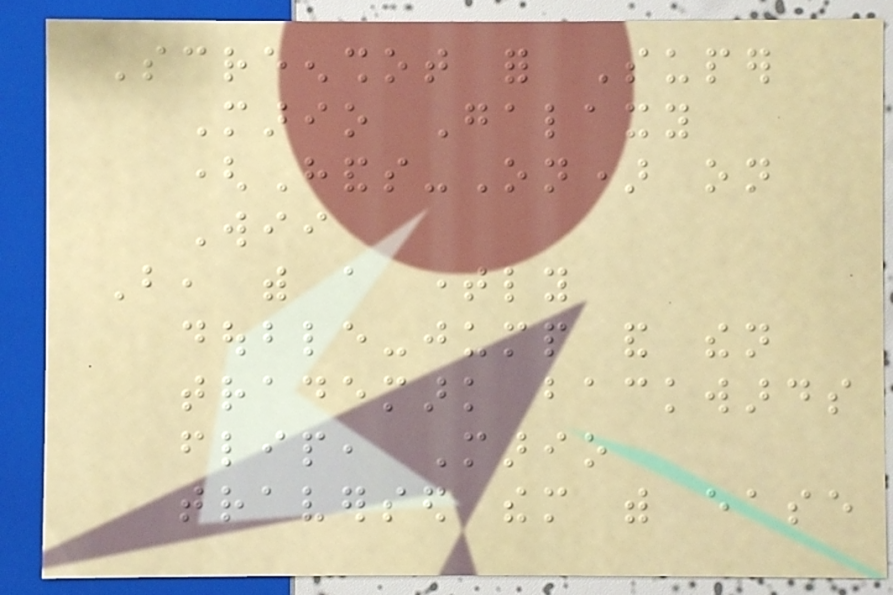Screenshot for Super
Mario Galaxy
(Hands-On) on
Wii
But, with a timely
double-jump and then
trademark backwards
flip, Mario
traversed them with ease
